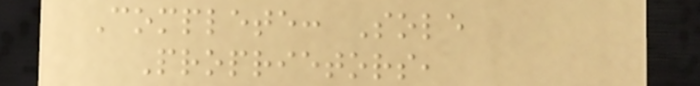Complete: Sole
Proprietors,
